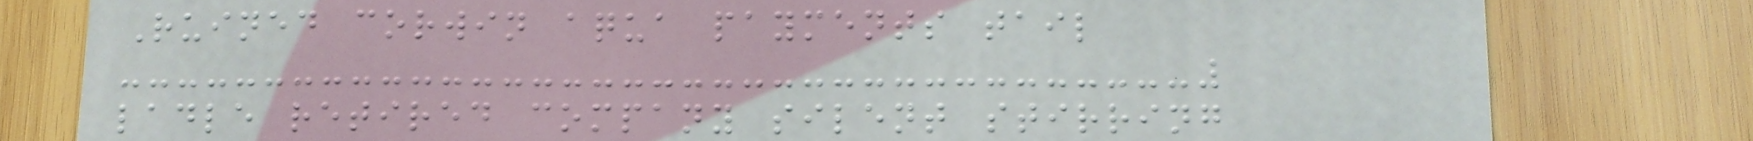Ruined corwin aqua payments tail
ladle retired company silent stirring
